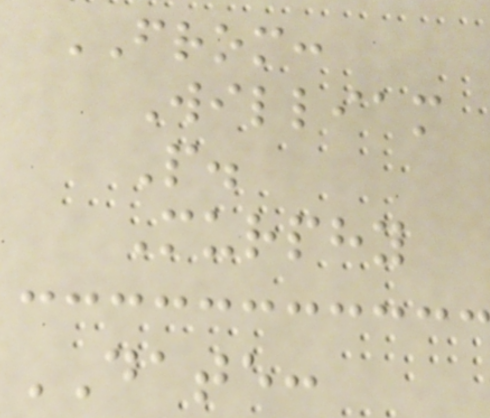FROM:
William
P.
Murphy
DATE:
